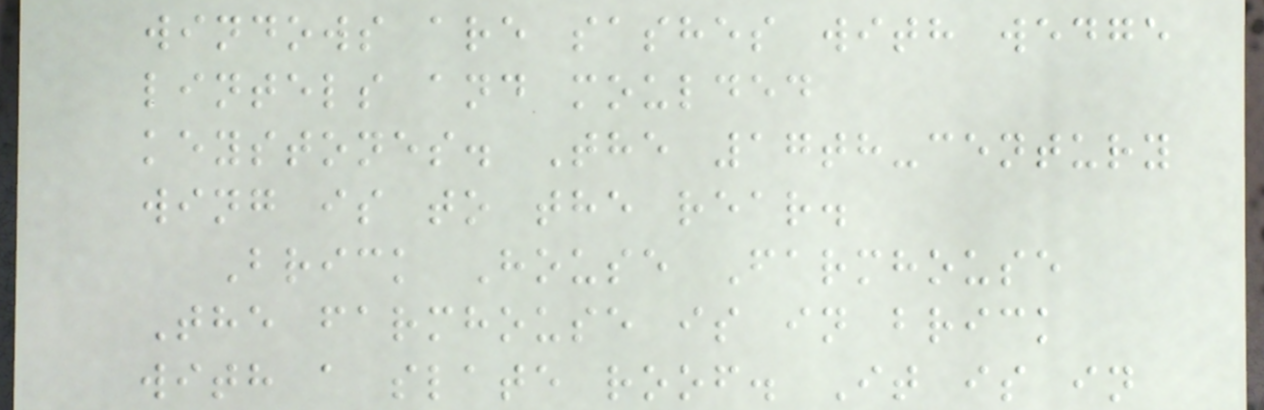windows are sashes with wedge
lintels and moulded
keystones. The 17th-century
wing is to the rear.
Brick House Farmhouse
The farmhouse is in brick
with a slate roof. It is in
